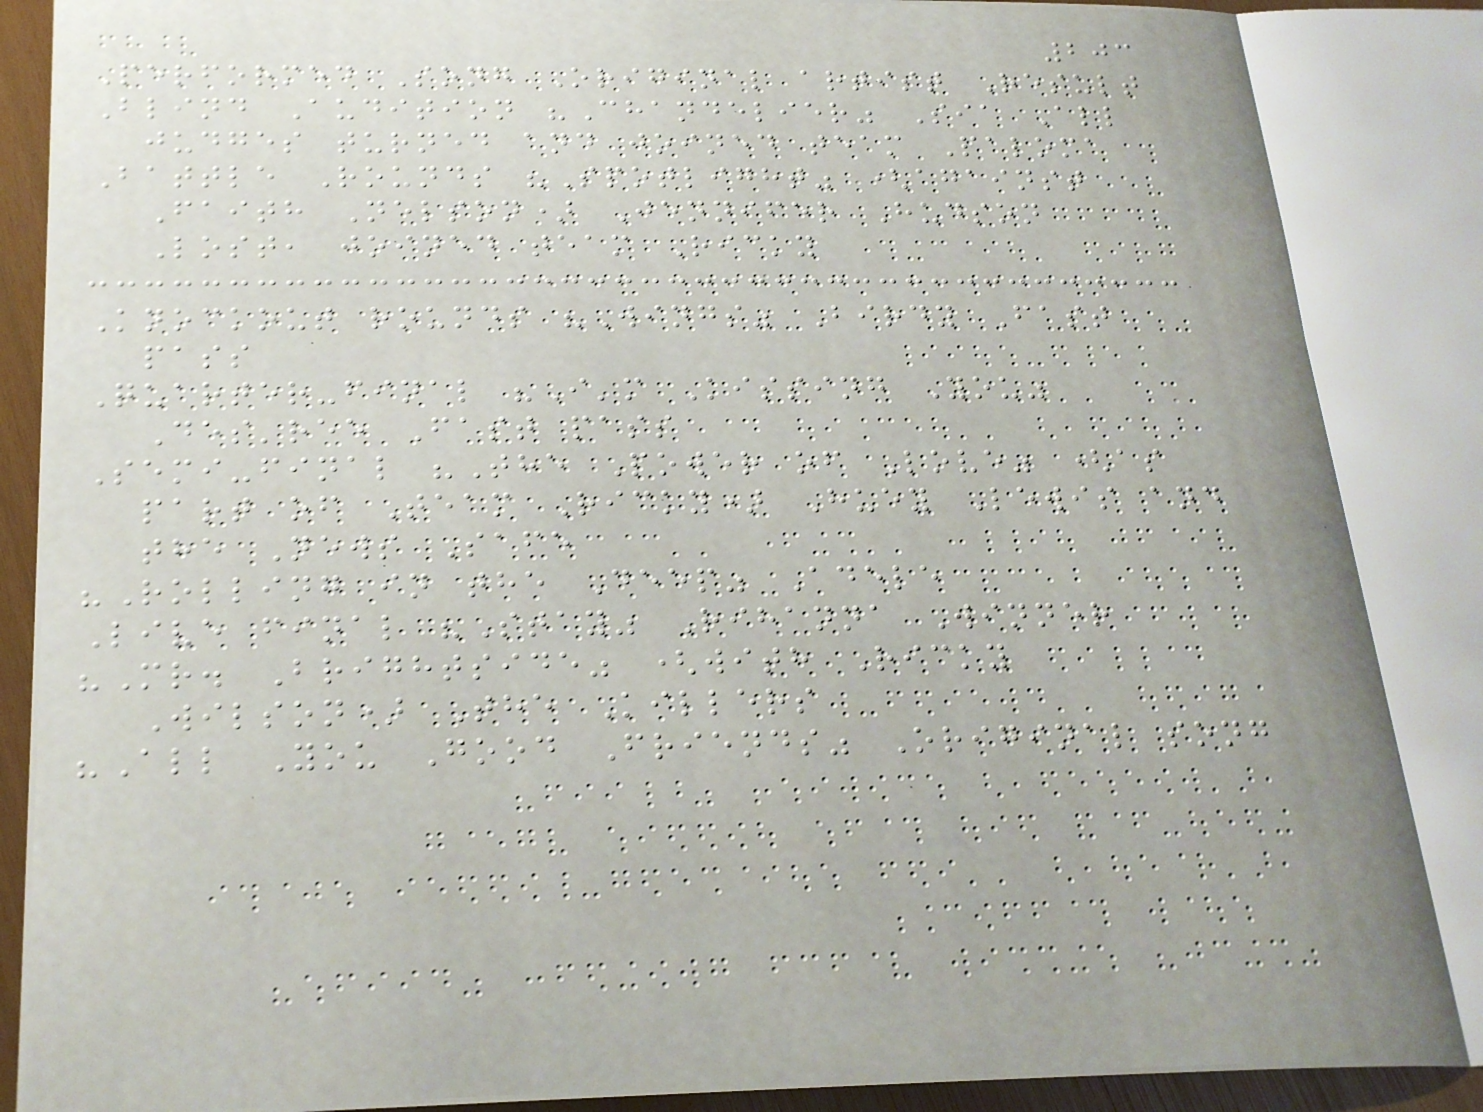203
Performed Song Original artist Result
Blind Audition "Chandelier" Sia All
judges turned and joined team Paloma
Battle Rounds "Spotlight" (against
Faith Nelson) Jennifer Hudson
Lost, joined team Ricky
Knockout rounds "Wings" Birdy Fast
pass
Quarter-final "I'm Kissing You"
Des'ree Fast pass
Semi-final "The Power of Love" (as
part of Team Ricky) Huey Lewis and
the News Safe
"Rolling in the Deep" Adele
Live final "Stay" Rihanna Winner
"Mr. Brightside" (with Ricky
Wilson) The Killers
"All You Good Friends" Original song
